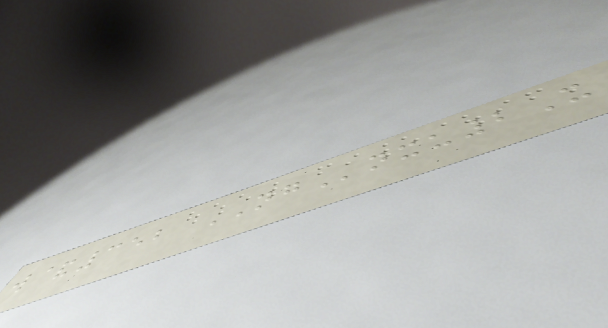w&352 NGnxu2X
